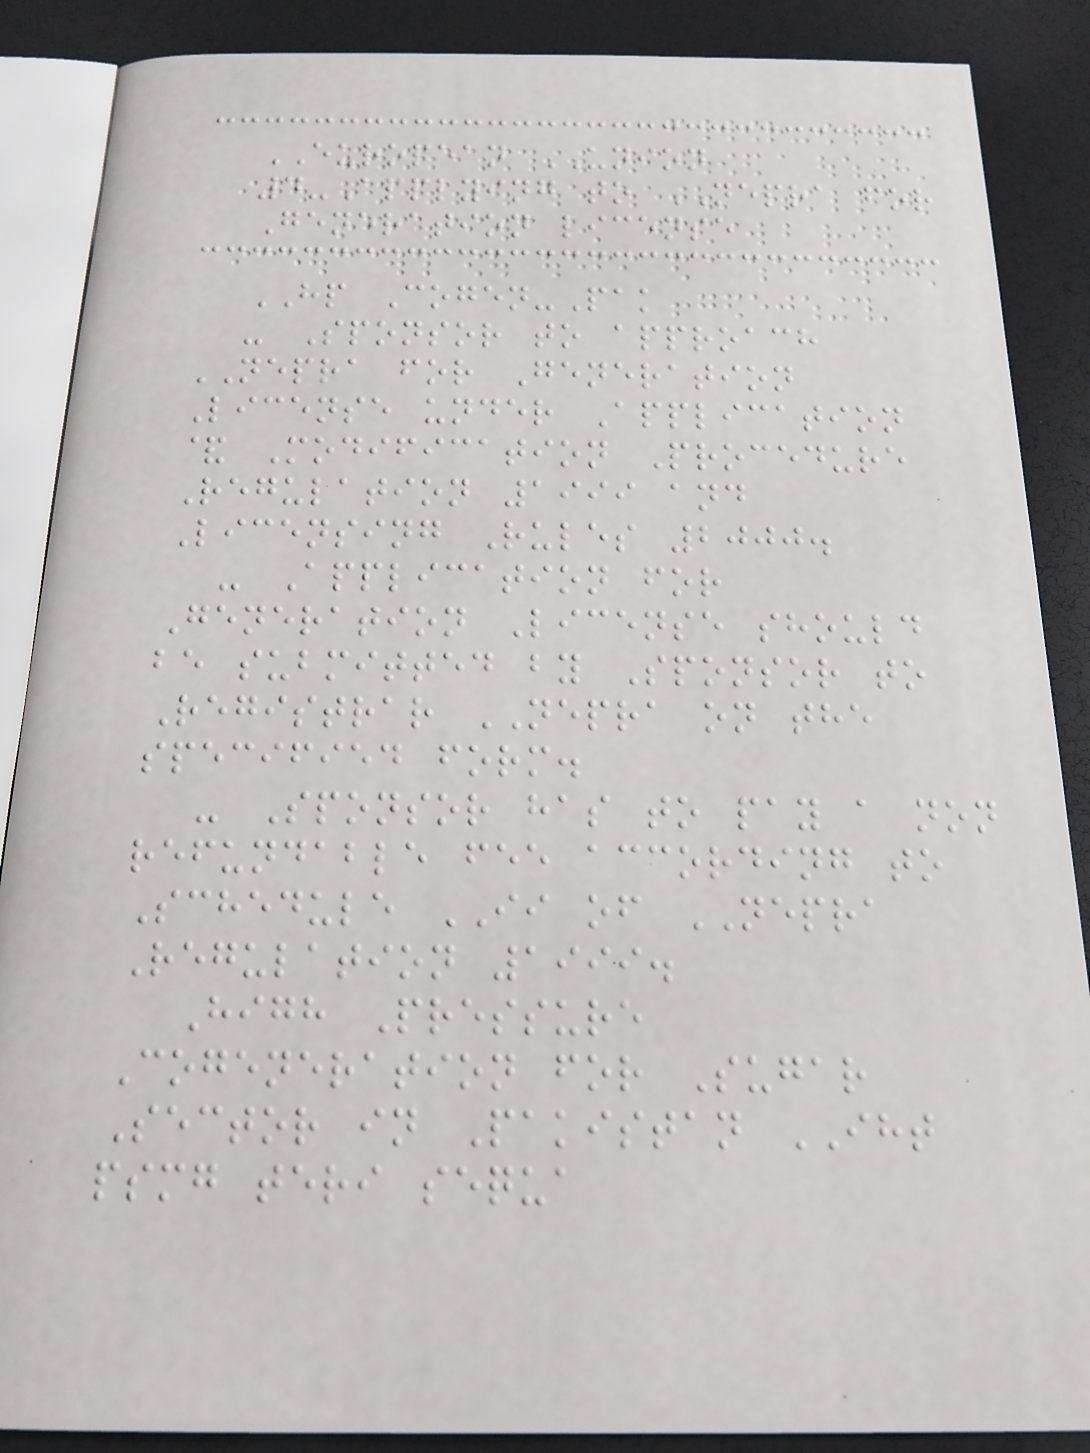EUROPEAN UNION
4-Applying to NEPRA for
Generation license
HP Cogen-Pak
- Sponsor to approach
NEPRA for Generation
License under Application
& Modification Procedure
Regulation 1999 and
Licensing Rules 2000.
- Application for
Generation License should
be submitted by Sponsor to
Registrar NEPRA on the
specified form.
- Sponsor has to pay a non
refundable fee according to
Schedule II of NEPRA
Regulation 1999.
High Pressure
Cogeneration for Sugar
Sector in Pakistan IHT
psmg teri sequa
